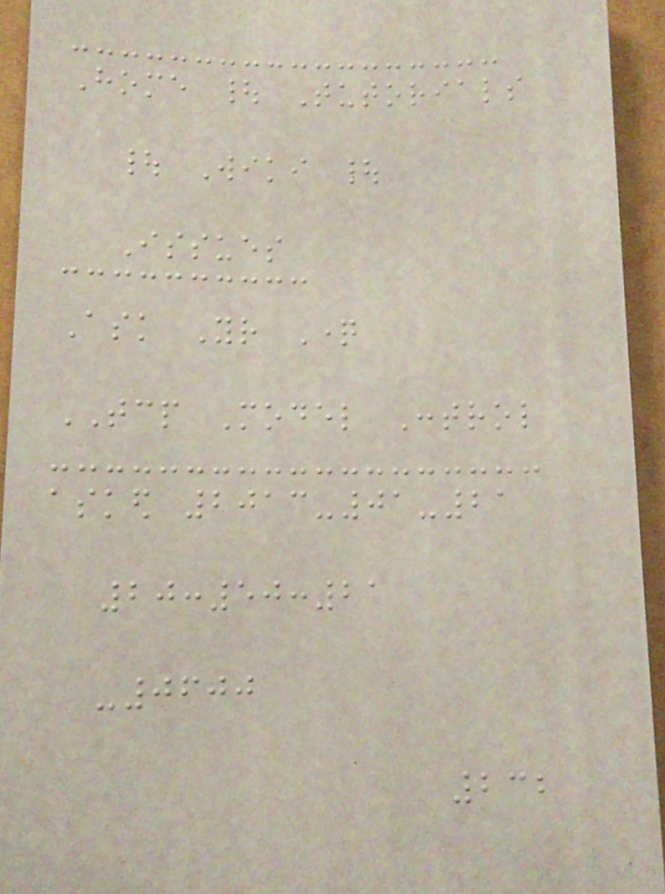Home | Tutorials
| Wiki |
Issues
Ask Your Question
TCP Model Control
asked 2013-01-21
20:50:21
-0600
232
